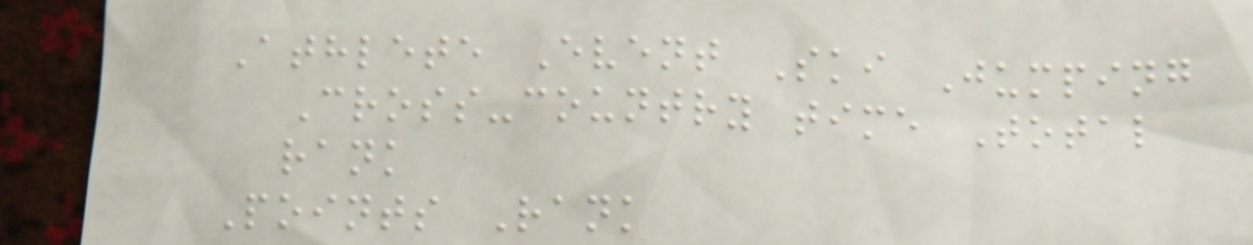Athlete Event Ski Jumping
Cross-country time Total
rank
Points Rank
